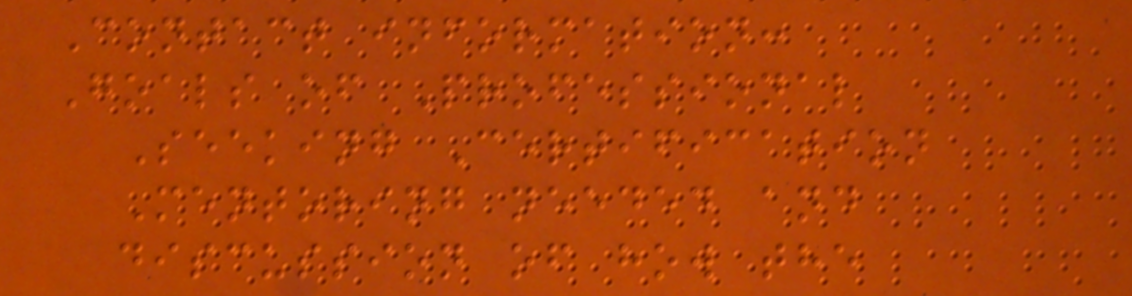Contact information:
Goals of Professional
Seeking Certification
Mentoring needed and
discussion of how the
